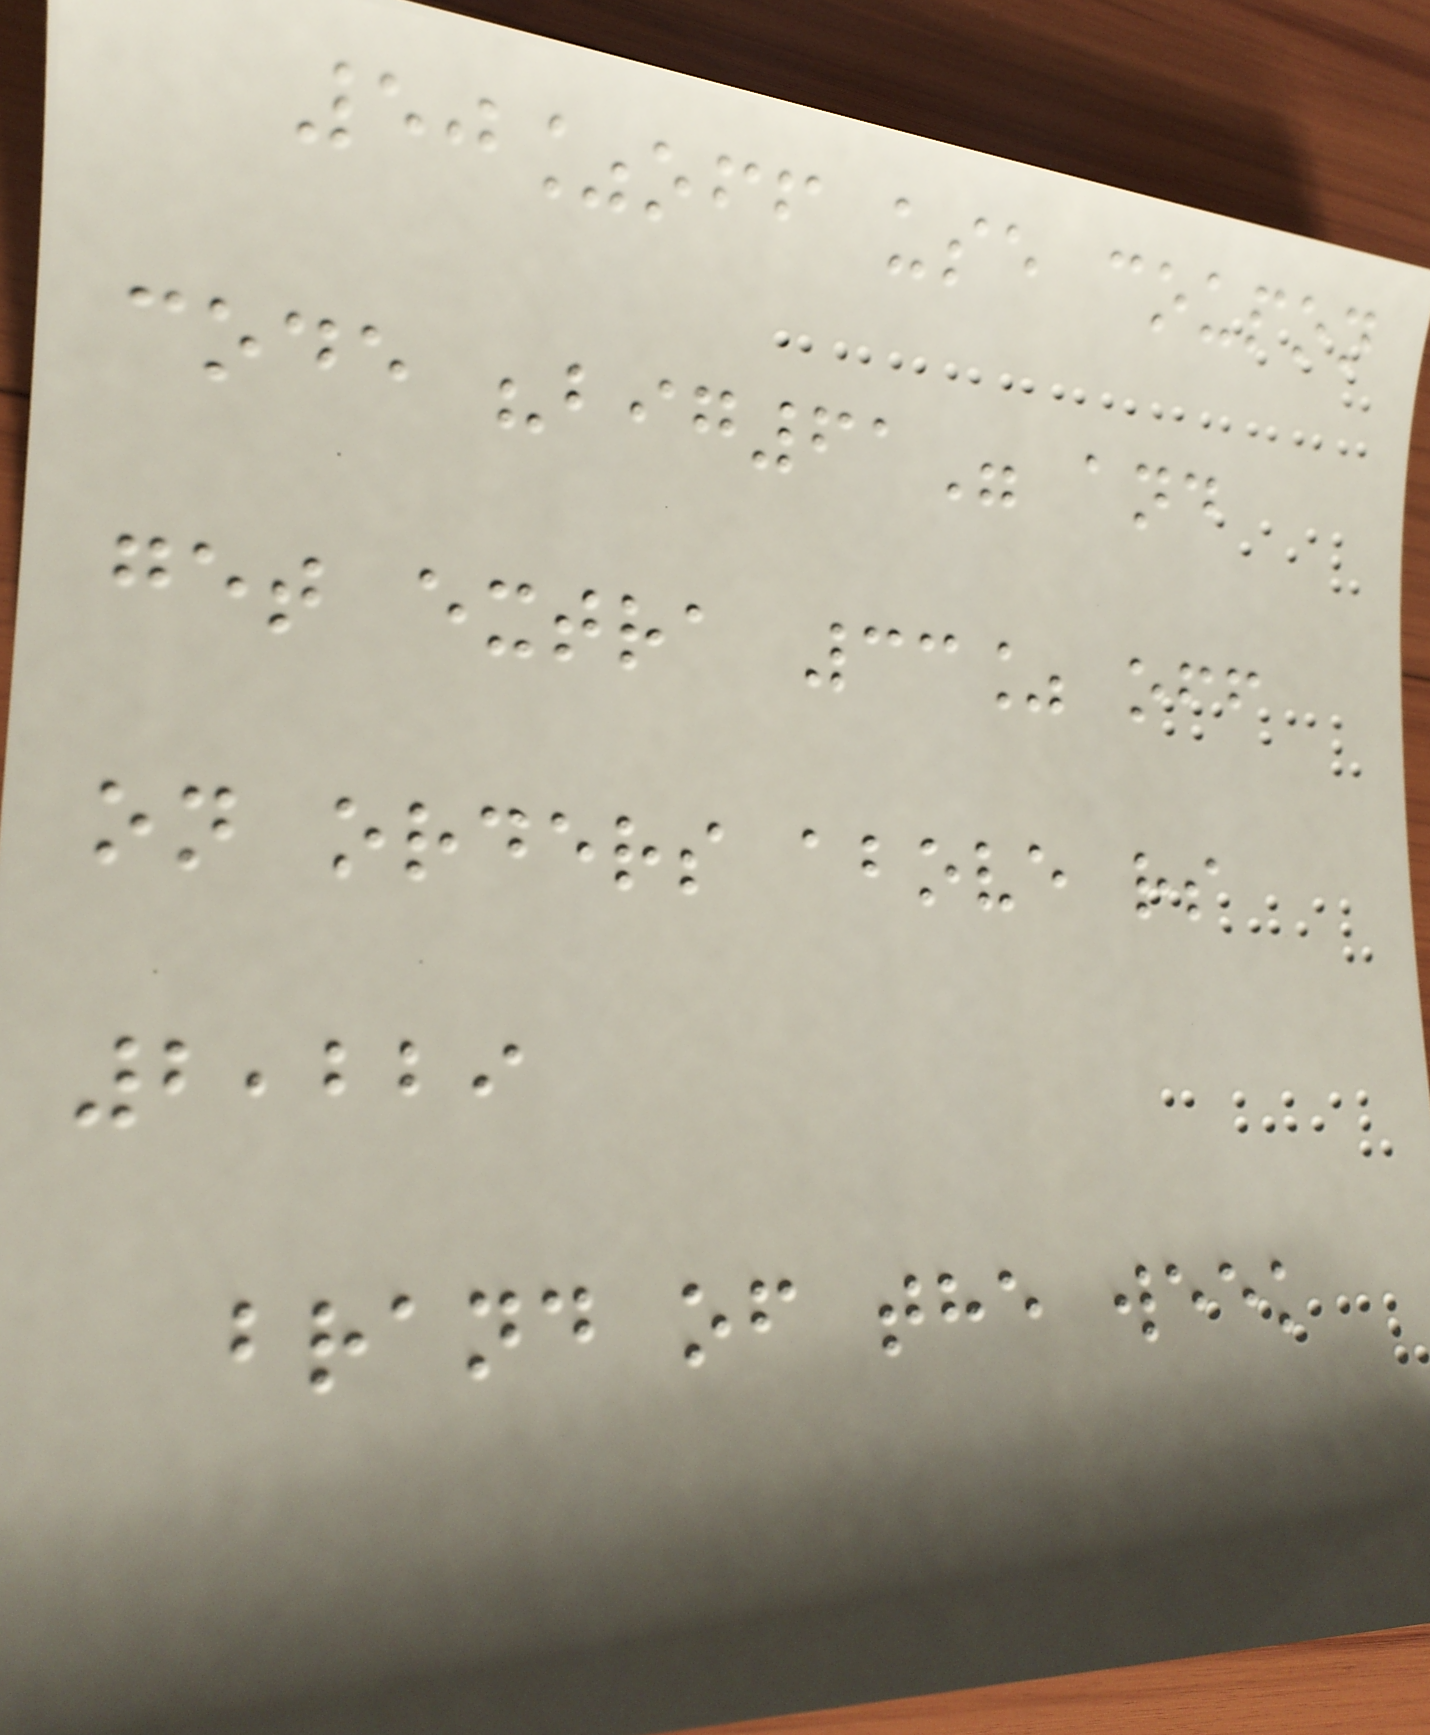50%off use coupon
code "big61" and
get extra 33% off
on orders above rs
2,229
brand of the week
